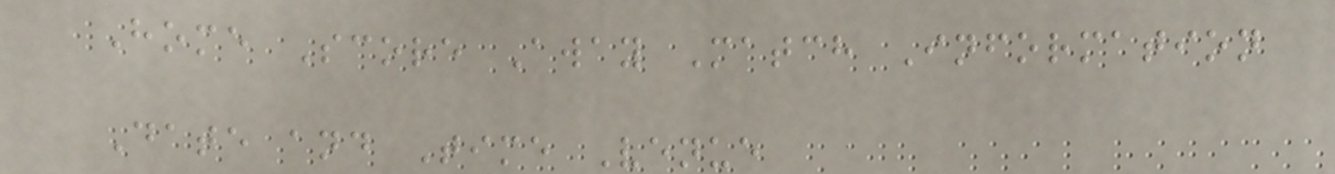Home Score Away Match Information
Date and Time Venue
